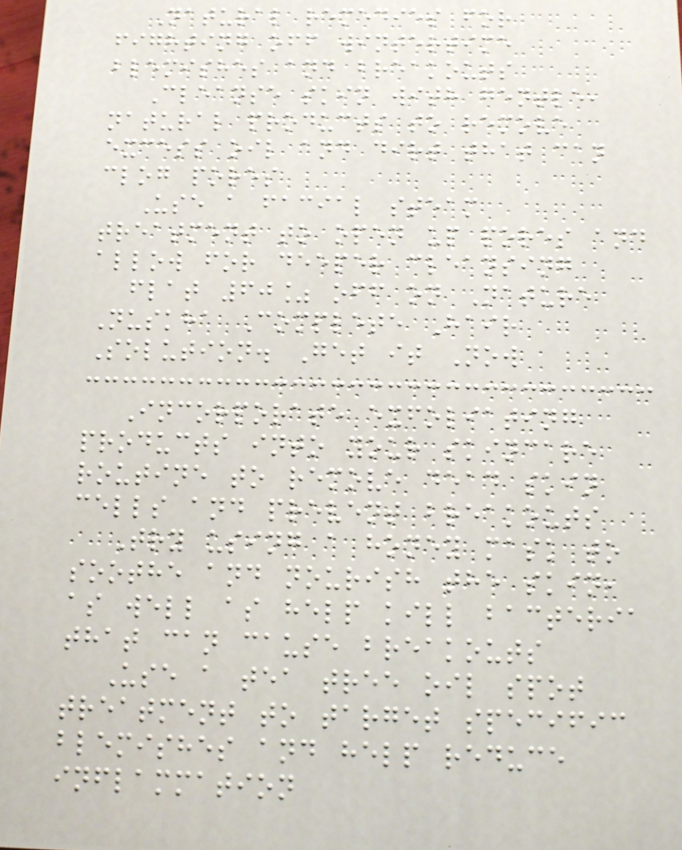Natural remedies for
fighting off wintertime
blemishes and breakouts
Cleanse skin with gentle,
natural products to remove
excess oil and dirt that can
clog pores
Use a facial steam
treatment to open up pores and
allow for deeper cleansing
flat 60% off on Nature
Nuskha Complete Hair
Solution. Get it Now
Incorporate exfoliating
products into your skincare
routine to remove dead skin
cells and prevent breakouts
Try using a honey mask to
soothe and nourish the skin,
as well as help kill bacteria
that can cause breakouts
Use a tea tree oil spot
treatment to target specific
blemishes and help reduce
inflammation
